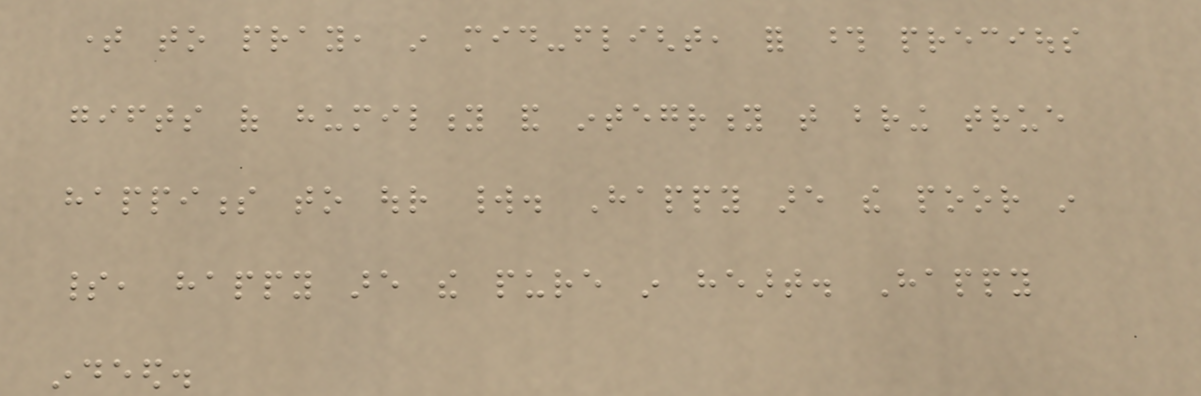time to pray, in mid-flight, for those precious
gifts of humility and integrity that bring true
happiness to our world. Happy are the poor in
spirit, happy are the pure in heart. Happy
indeed.
